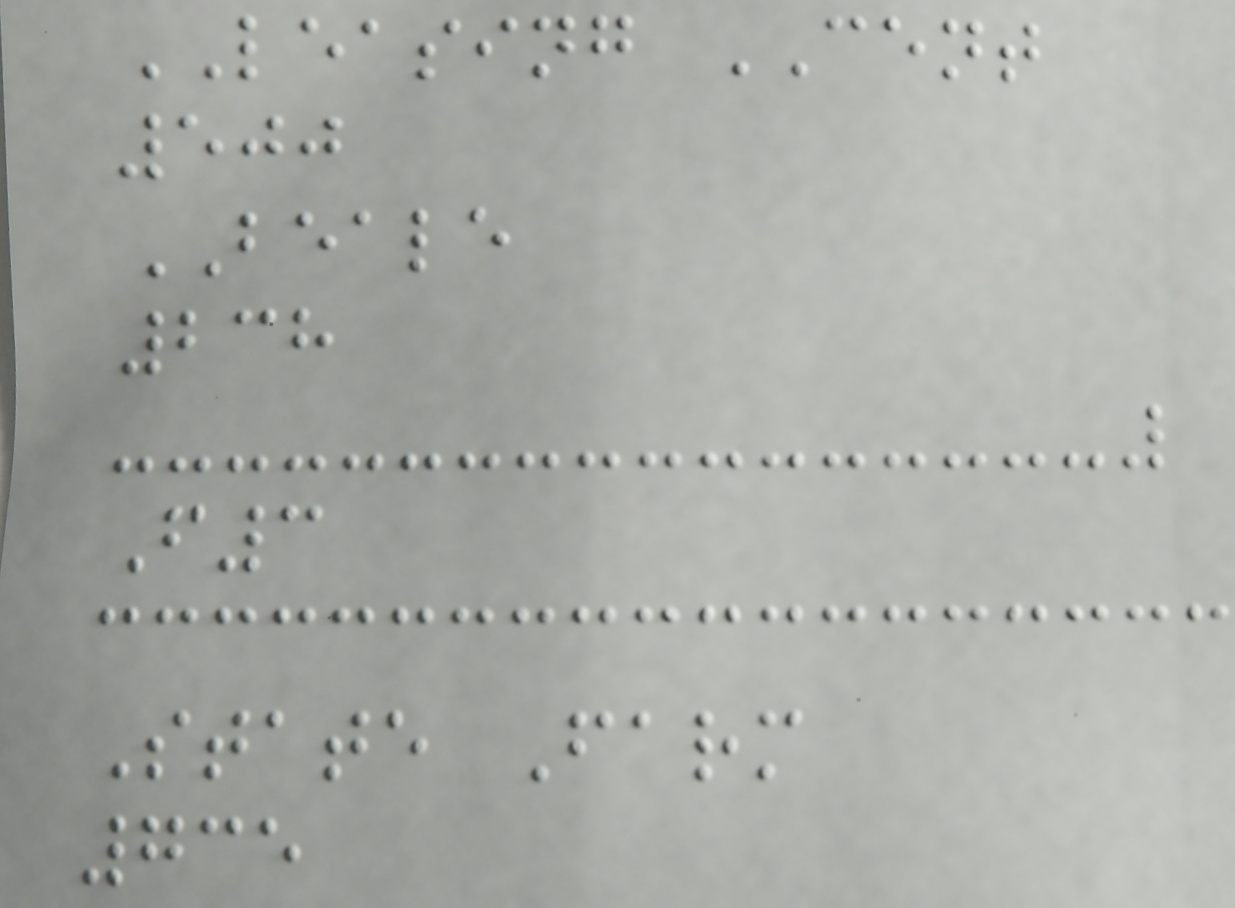LEASING CENT
500
BEALE
238
F3
State Farm
735
